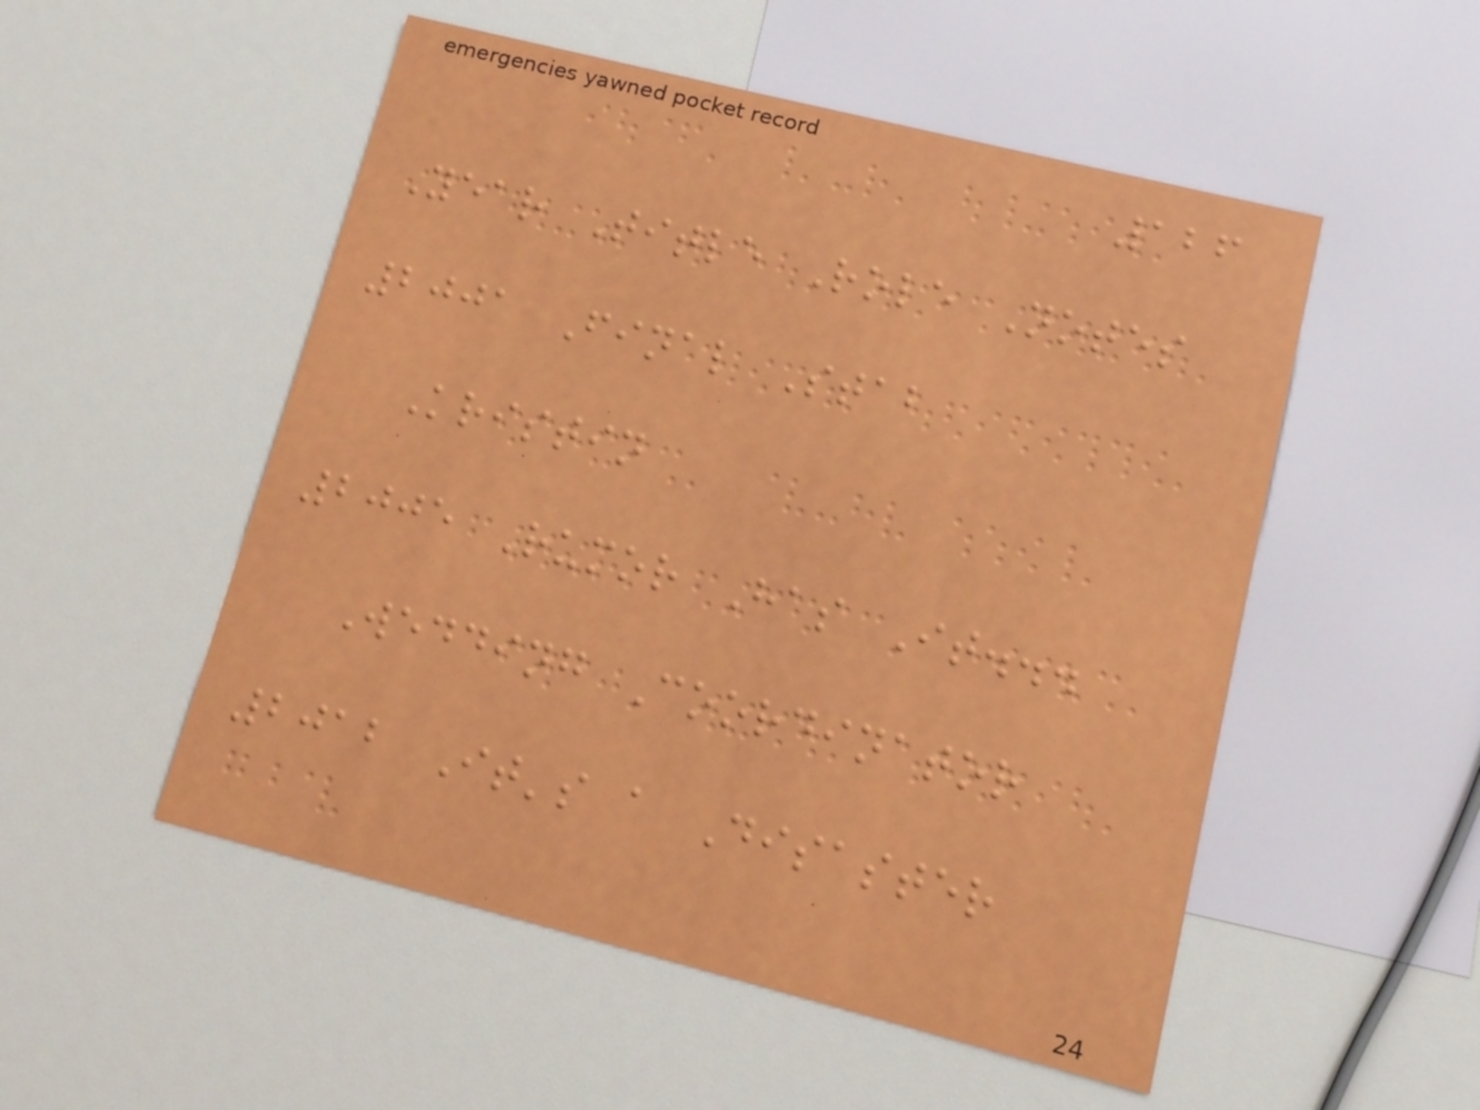126
Year Title Role Notes
2001 Final Stab
Kristin
2005 Rumor Has It...
Wedding Coordinator
2012 It's a Disaster
